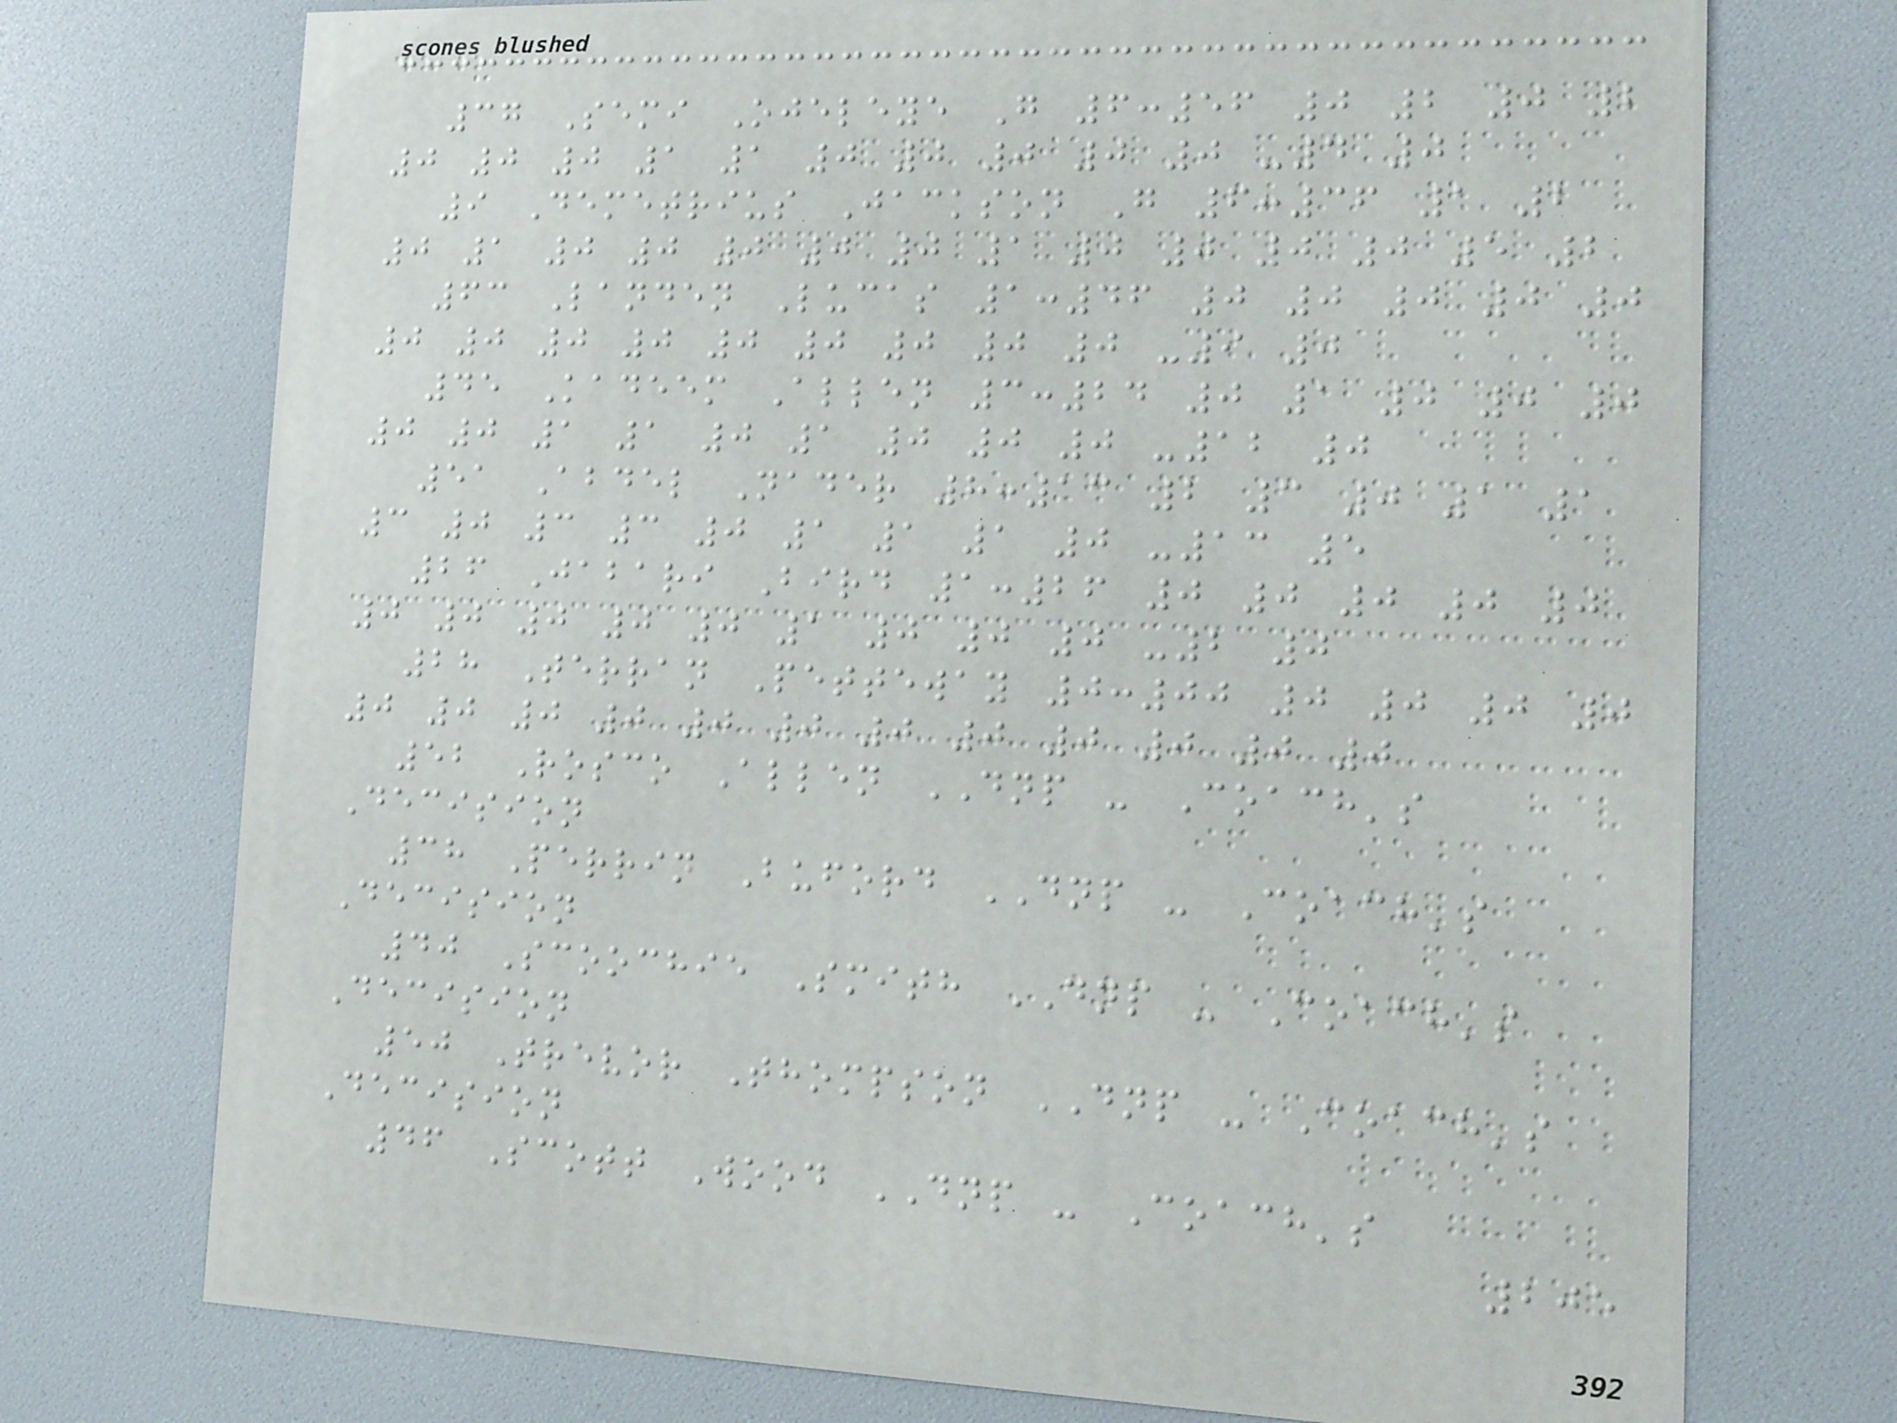37 Semi Ojeleye G 6:56 0 2 0 2
0 0 0 1 1 0 0 0 0 0 -4 0
9 Demetrius Jackson G 6:36 1 2
0 1 0 0 0 0 0 1 0 0 0 0 5 2
63 Landen Lucas 1:46 0 0 0 0 0
0 0 0 0 0 0 0 0 0 -9 0
45 Kadeem Allen 3:24 0 1 0 0 0
0 0 1 1 0 1 0 0 0 -12 0
51 Abdel Nader 8:13 2 3 0 1 1
3 0 3 3 0 1 1 1 0 -13 5
26 Jabari Bird 1:26 0 0 0 0 0
0 0 0 0 0 1 0 0 0 -2 0
28 Terran Petteway 0:00 0 0 0 0
0 0 0 0 0 0 0 0 0 0 0 0
52 Rosco Allen DNP - Coach's
Decision
38 Perrin Buford DNP - Coach's
Decision
40 Scoochie Smith DNP - Coach's
Decision
50 Trevor Thompson DNP - Coach's
Decision
46 Scott Wood DNP - Coach's
205
